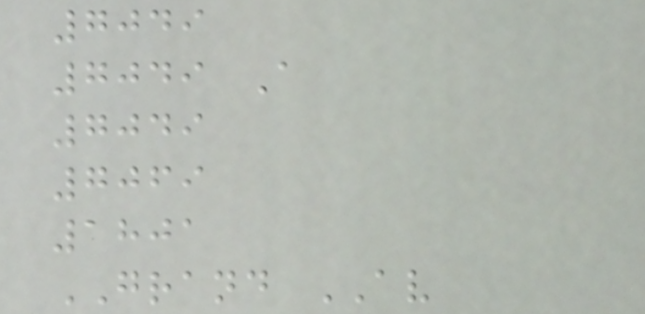7049
7049 A
7049
7069
1801
GRAND AV
